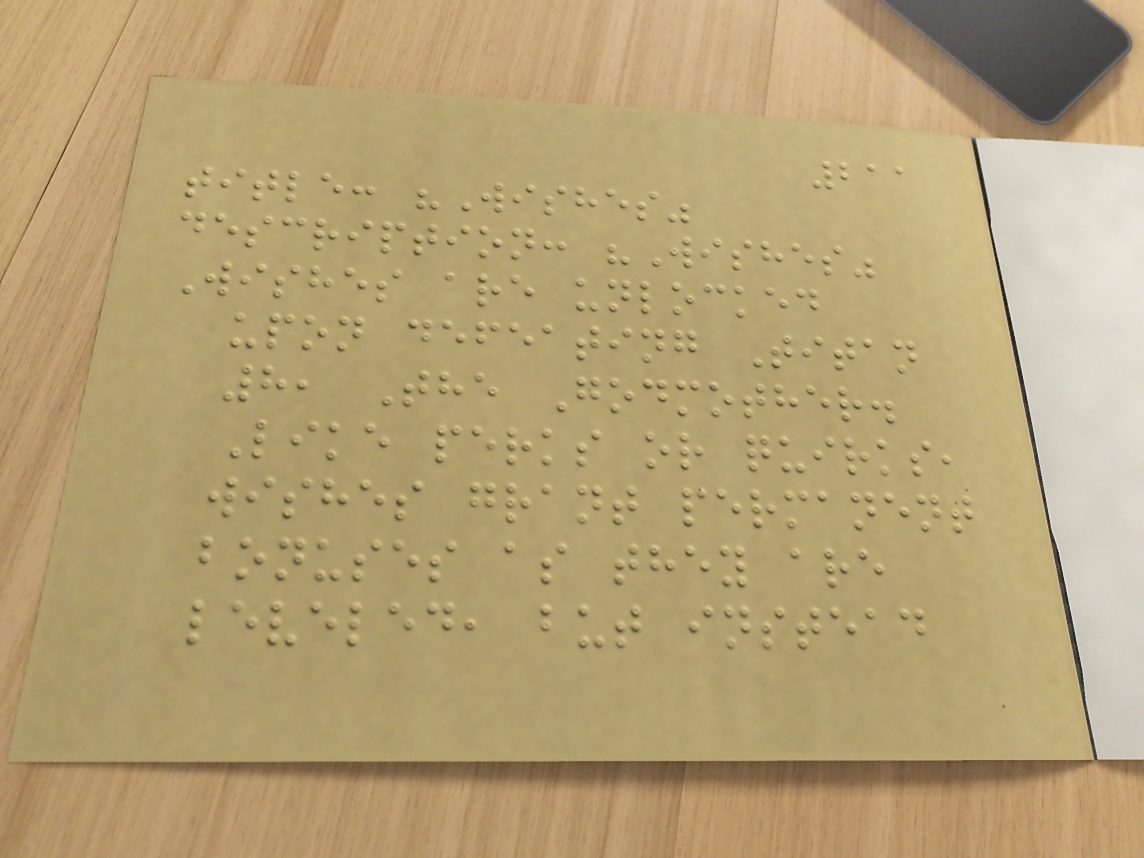211
title: "Wishes"
description: "Wishes"
Wishes are unlocked
upon defeating Titan
8, The Godmother.
Like perks or quirks,
wishes grant permanent
bonuses as they are
leveled, but instead
